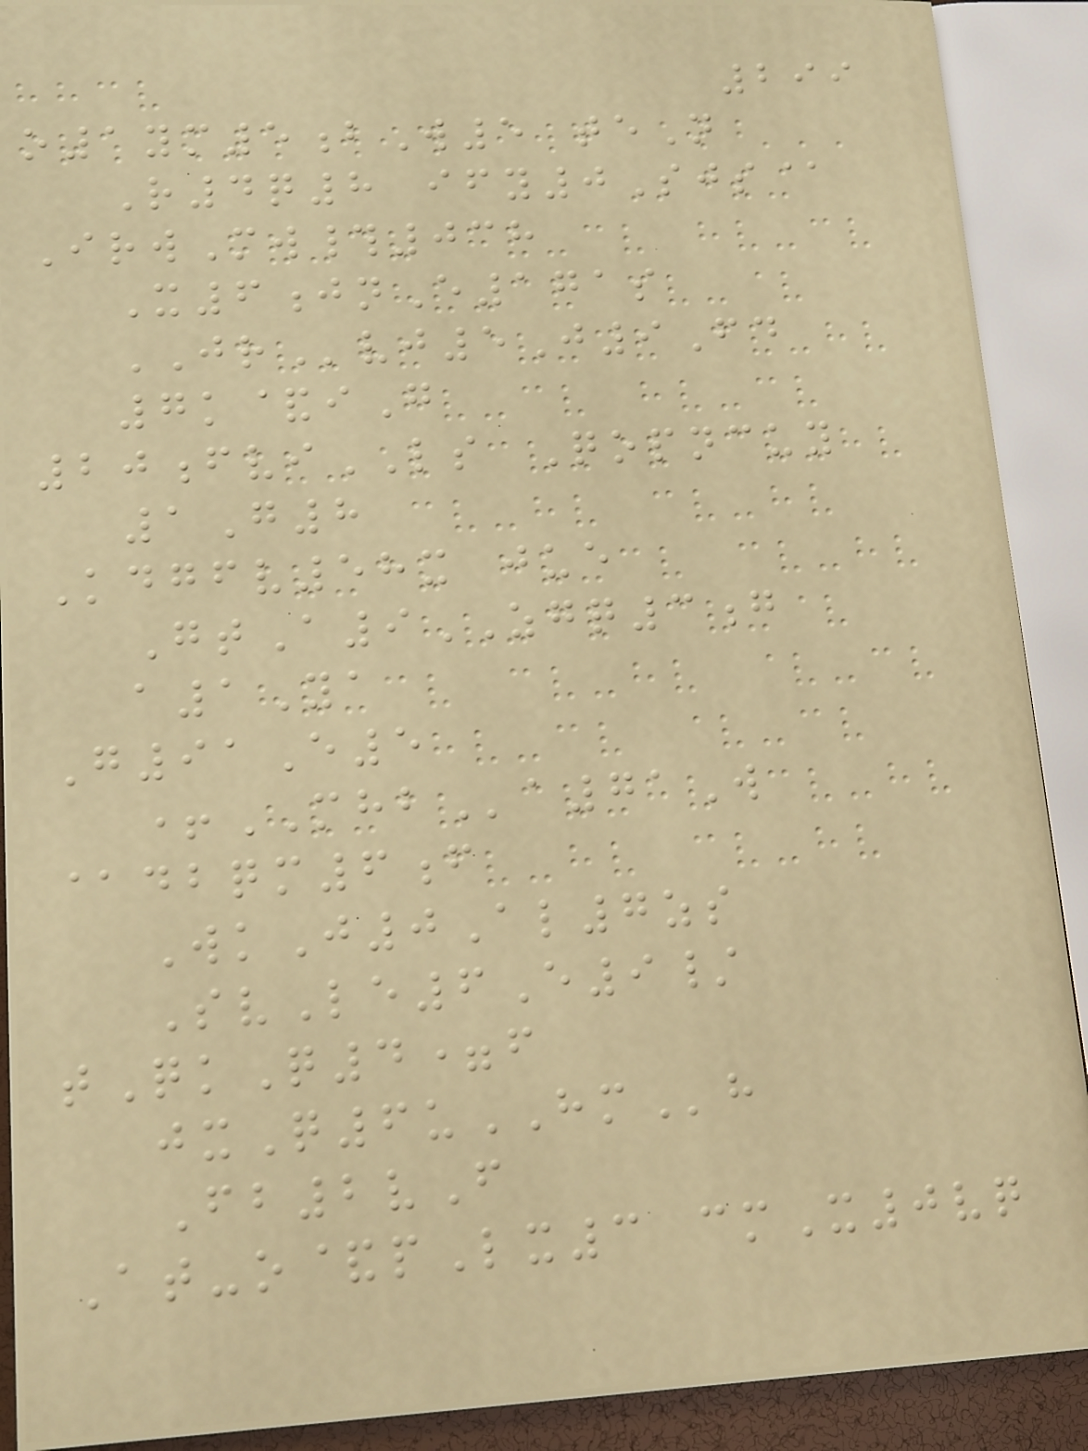299
o1ym5bW5 teN
R4q8 ify0Sjs@
IrwMw#038
X6jnE171s
JRvj5J9Fd
7k&iG
20fviLS Qopncuy
1G8
Kdgfv58x jue
GtA9ZGQ3g
a1Ya
G91E5
+MHBa71W
@dbqm6f
WkJ0Al7zs
SvLe6E9/
tQkQ4=f
jxQ6uHMh
Fb2vF
At-o&pLx3 cmX0vq
